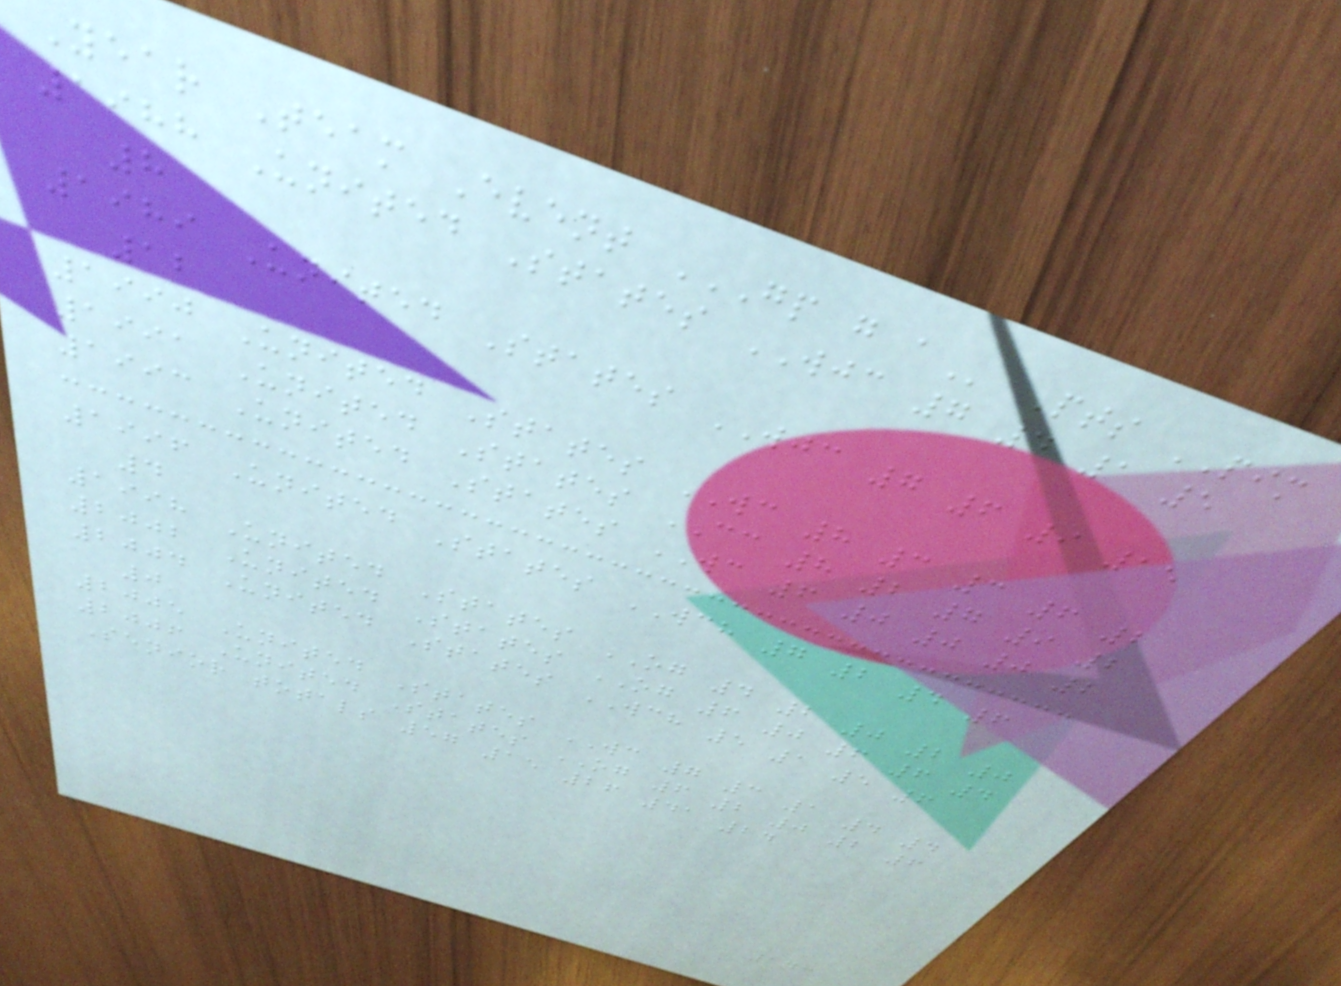Year Team Event GP G A Pts PIM
1988 United States WJC 7 4 1 5
8
1989 United States WJC 7 6 9 15
12
1990 United States WC 8 3 3 6 2
1991 United States CC 8 2 7 9 2
1993 United States WC 6 0 0 0 2
1996 United States WCH 7 2 4 6
4
1998 United States OG 4 2 0 2 0
2002 United States OG 6 0 6 6 4
2004 United States WCH 5 1 5 6
0
2005 United States WC 7 3 1 4 4
2006 United States OG 6 2 0 2 6
Senior totals 57 15 26 41 24
143
